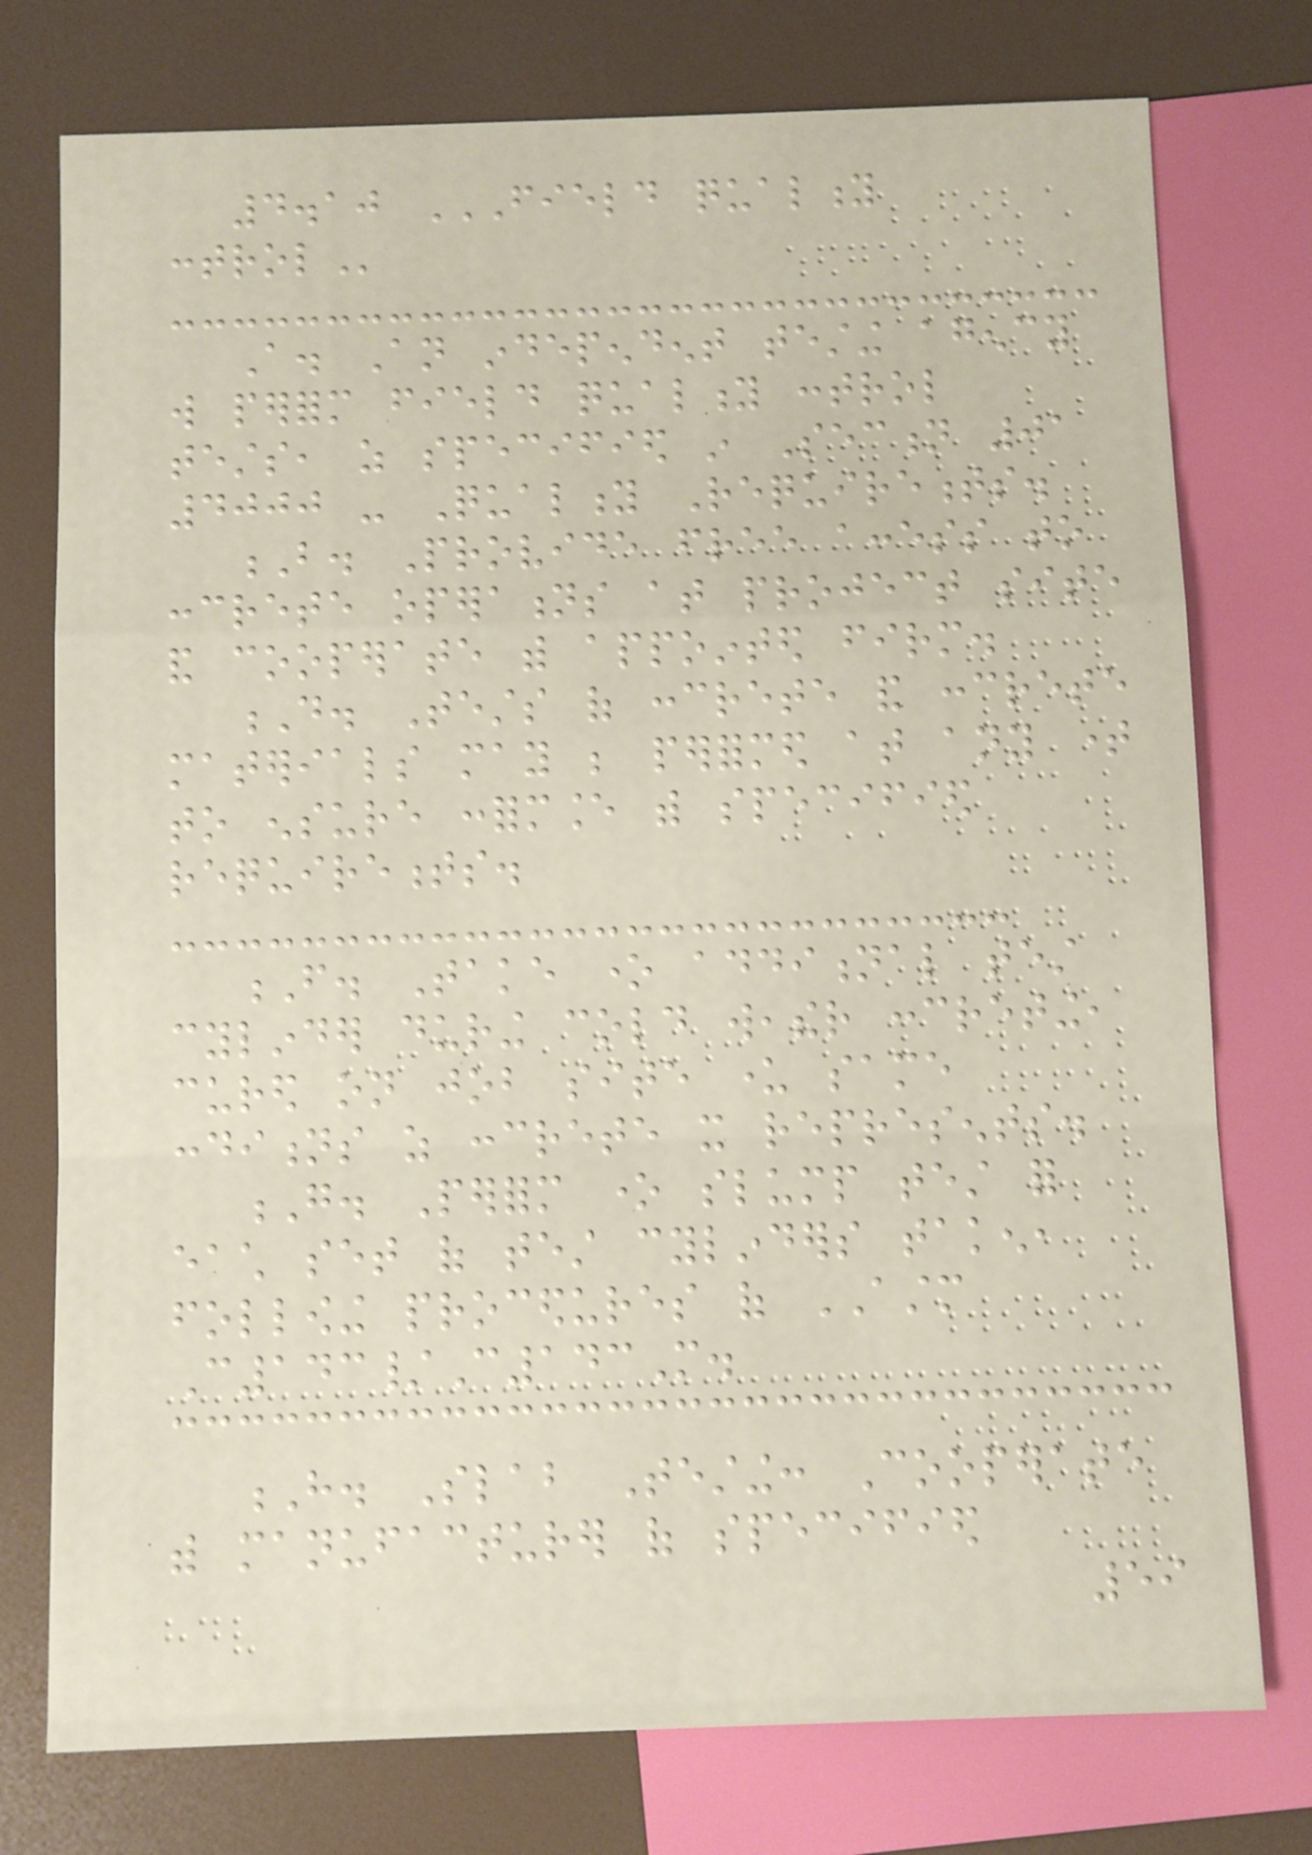4.10 FIELD QUALITY
CONTROL
A. An independent testing agency
will perform field quality control
tests, as specified in Section 01
4000 - Quality Requirements.
B. Provide free access to
concrete operations at project site
and cooperate with appointed firm.
D. Tests of concrete and concrete
materials may be performed at any time
to ensure conformance with specified
requirements.
F. Take one additional test
cylinder during cold weather concreting,
cured on job site under same
conditions as concrete it represents.
G. Perform one slump test for
each set of test cylinders taken,
following procedures of ASTM
C143/C143M.
H. Slab Testing: Cooperate
with manufacturer of specified
59
